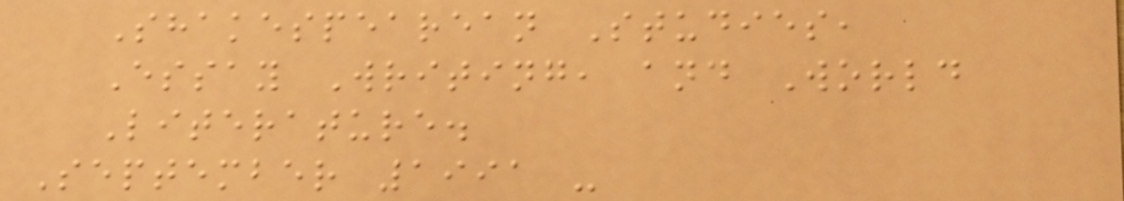Shakespearean Studies,
Essay Writing, and World
Literature.
September 1991 -
